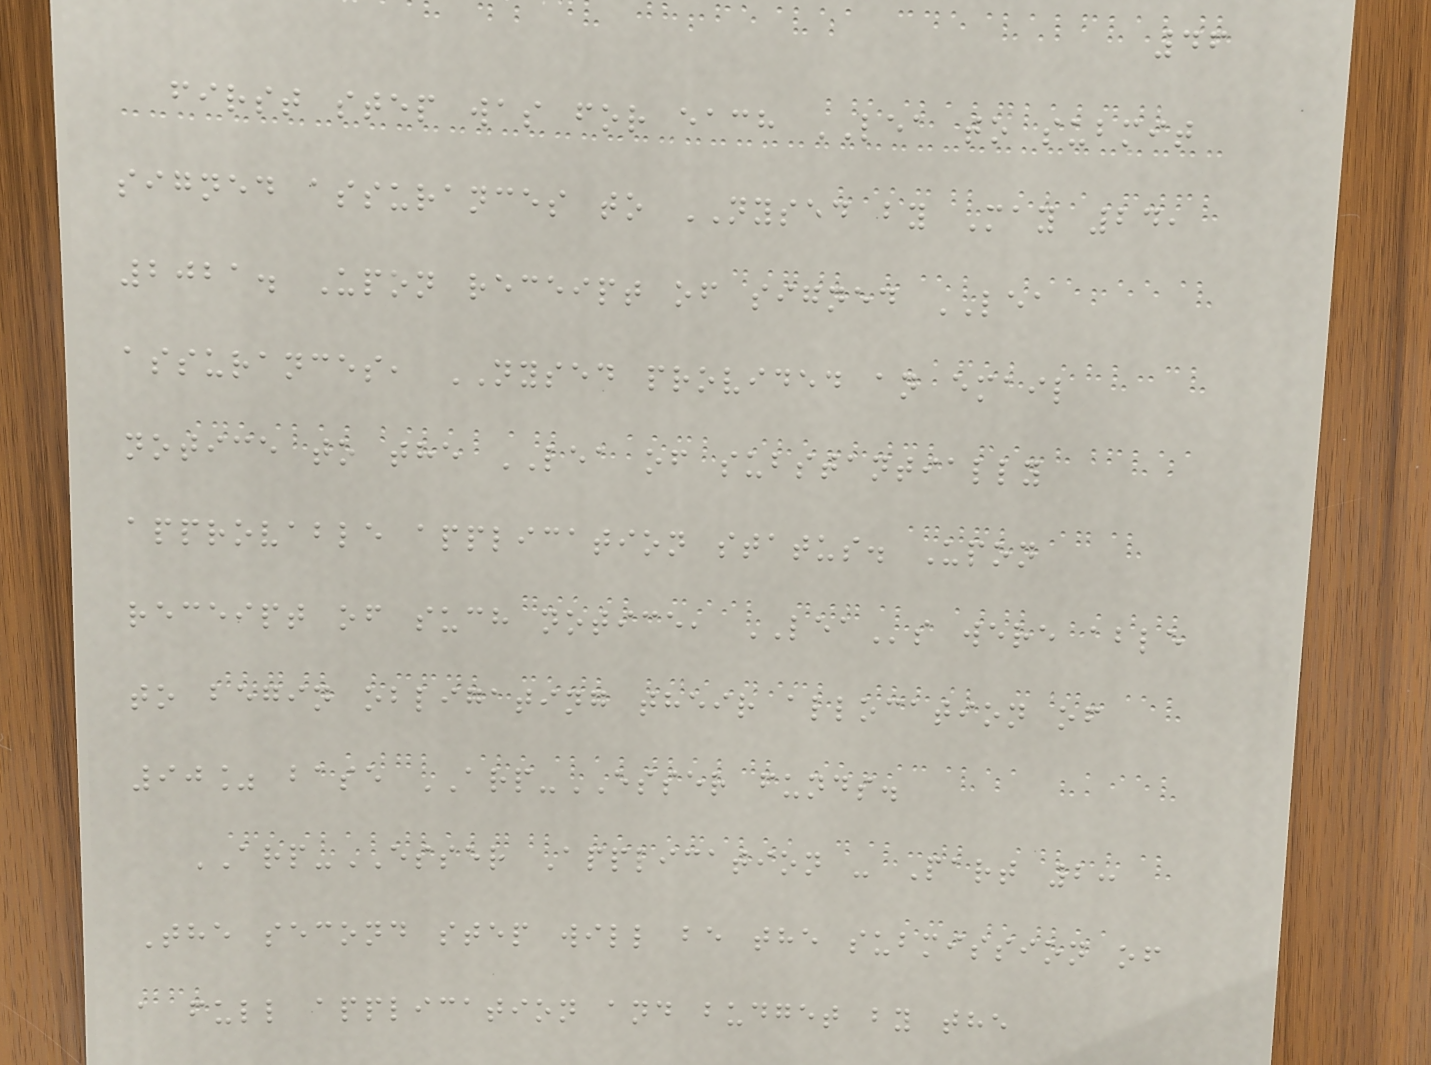46
first step was for each LEA to submit
signed assurances to NYSED by May 24,
2021. Upon receipt of signed LEA
assurances, NYSED provided an email
notice to the LEA of substantially
approvable application status. Upon
receipt of such notice, LEAs were able
to begin obligating their allocation of
90% base ARP-ESSER funds.
ARP-ESSER Application - Part 2:
The second step will be the submission of
a full application and budget by the
